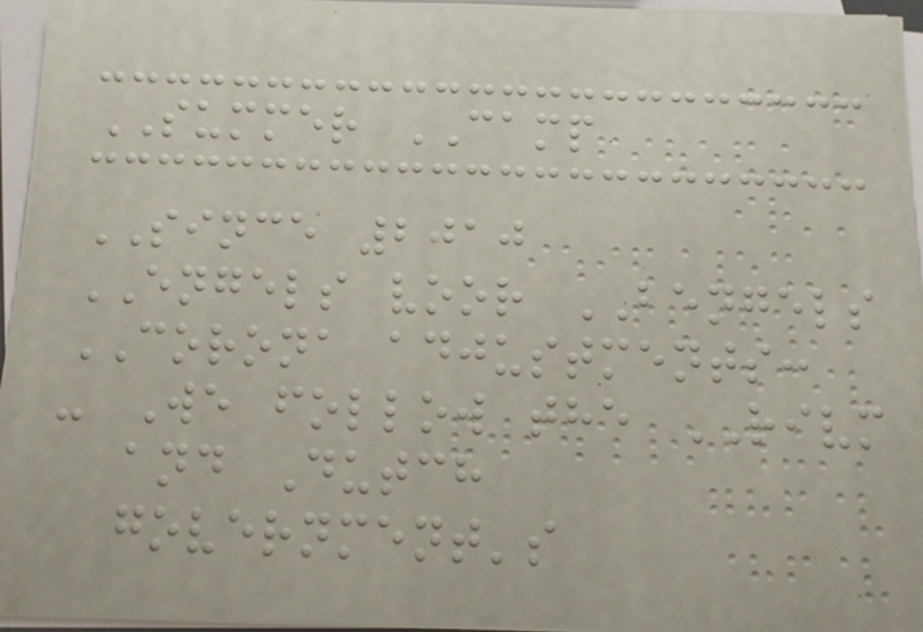SUMMER CAMP
SINCE 2010
ENGELS voor BENGELS
CORONA adjustments:
- We follow the RIVM
and Dutch
government's
